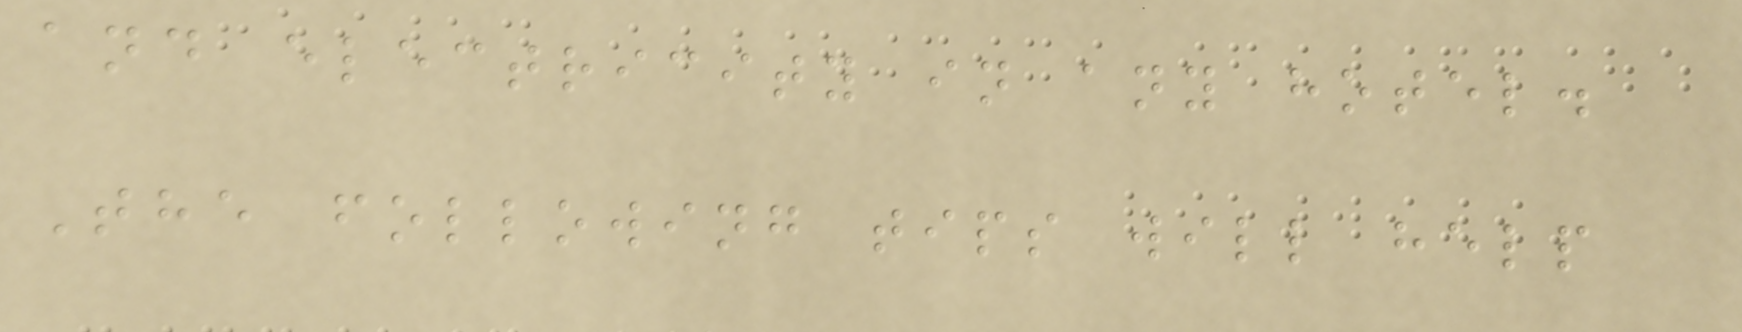and electricity in any hotel.
The following tips will help
